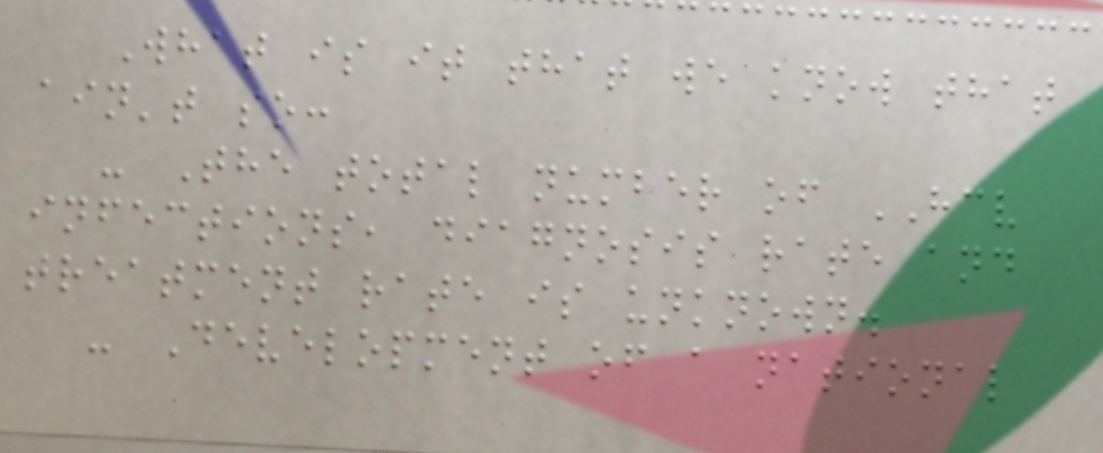What is it that we know that
ain't so:
- The total number of HCV
infections, diagnosis rate and
treatment rate is unknown.
- Development of a national
